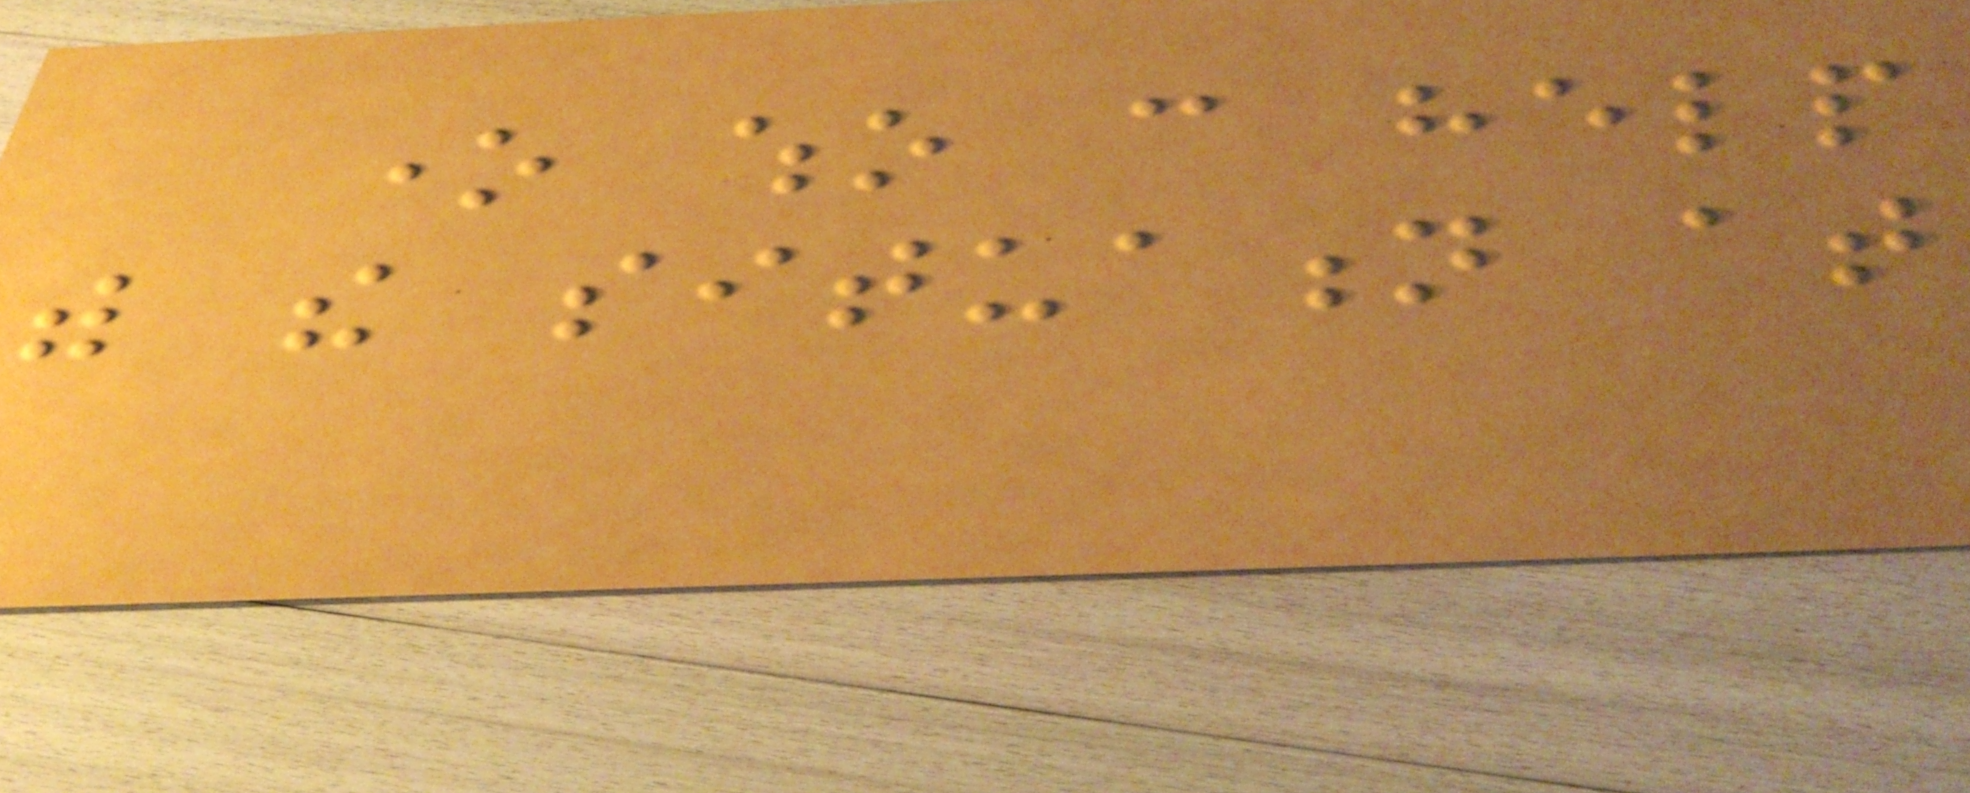one who can help
with the situation at
